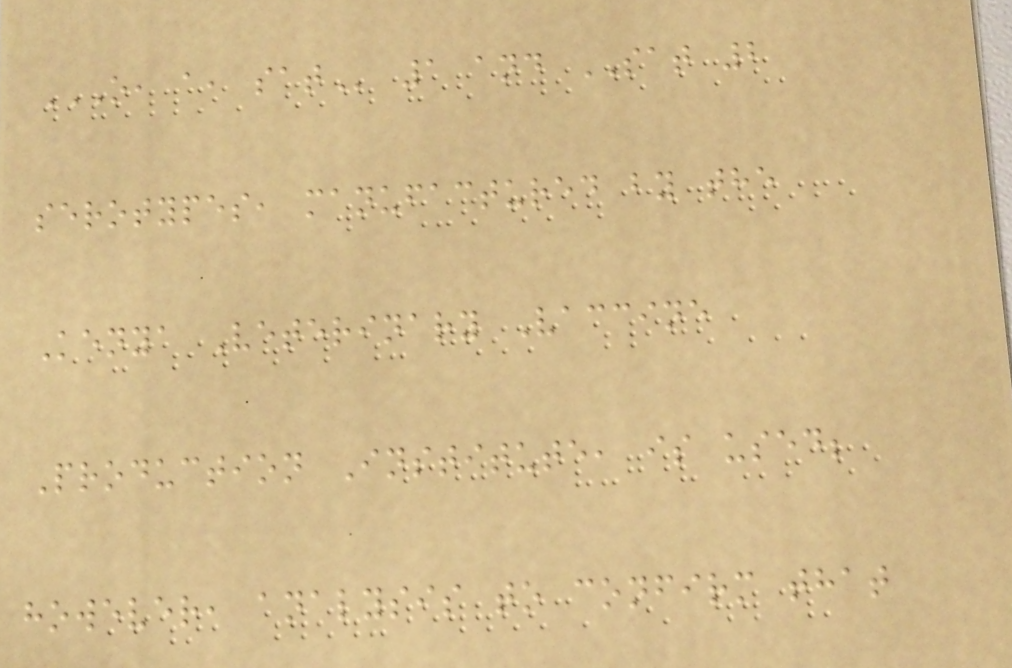O, A, SAT 1 and SAT 2
serotypes, manufactured by the
Kenya Veterinary Vaccine
Production Institute, is used;
however, analysis to confirm that
